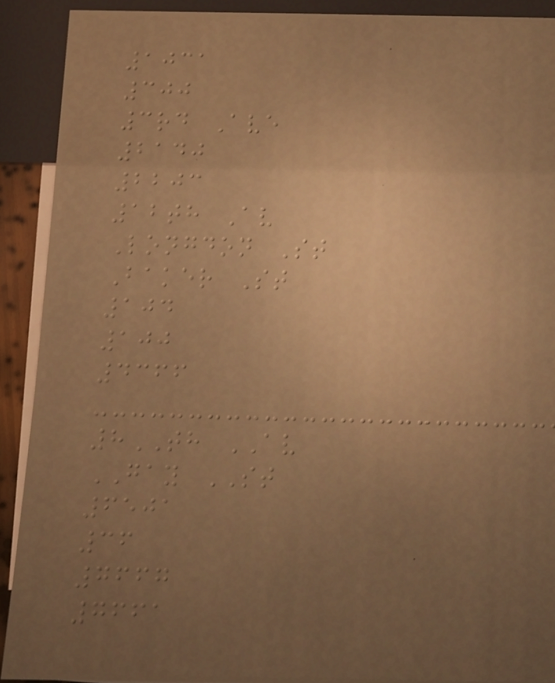1031
300
3rd Ave
2140
2203
12th Av
Longdon St
Baker St
104
100
4366
8TH AV
GAY ST
6501
36
7667
7661
